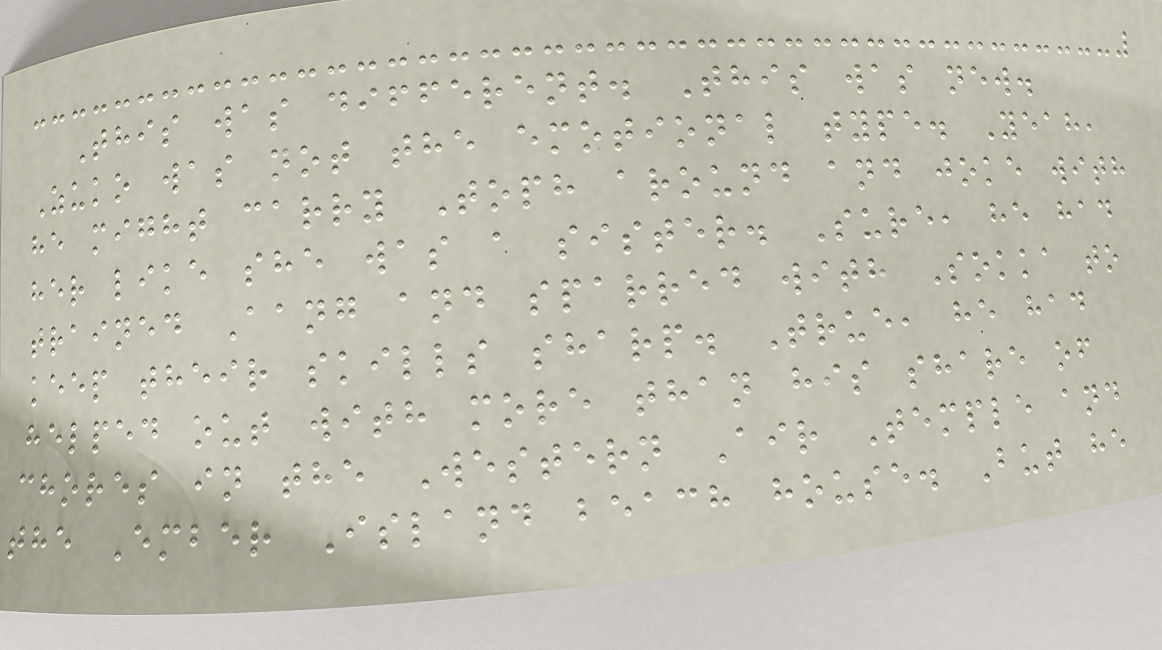This was different. This was new.
Zuko was not the emotional type. Yeah,
he might carry Toph around and joke with
her like she was a sister. Sure, he had
trained Aang and sparred with Sokka to
keep their skills sharp. True, he had
helped out with more than his share of
chores in the Western Air Temple and
the Ember Island beach house. But he
